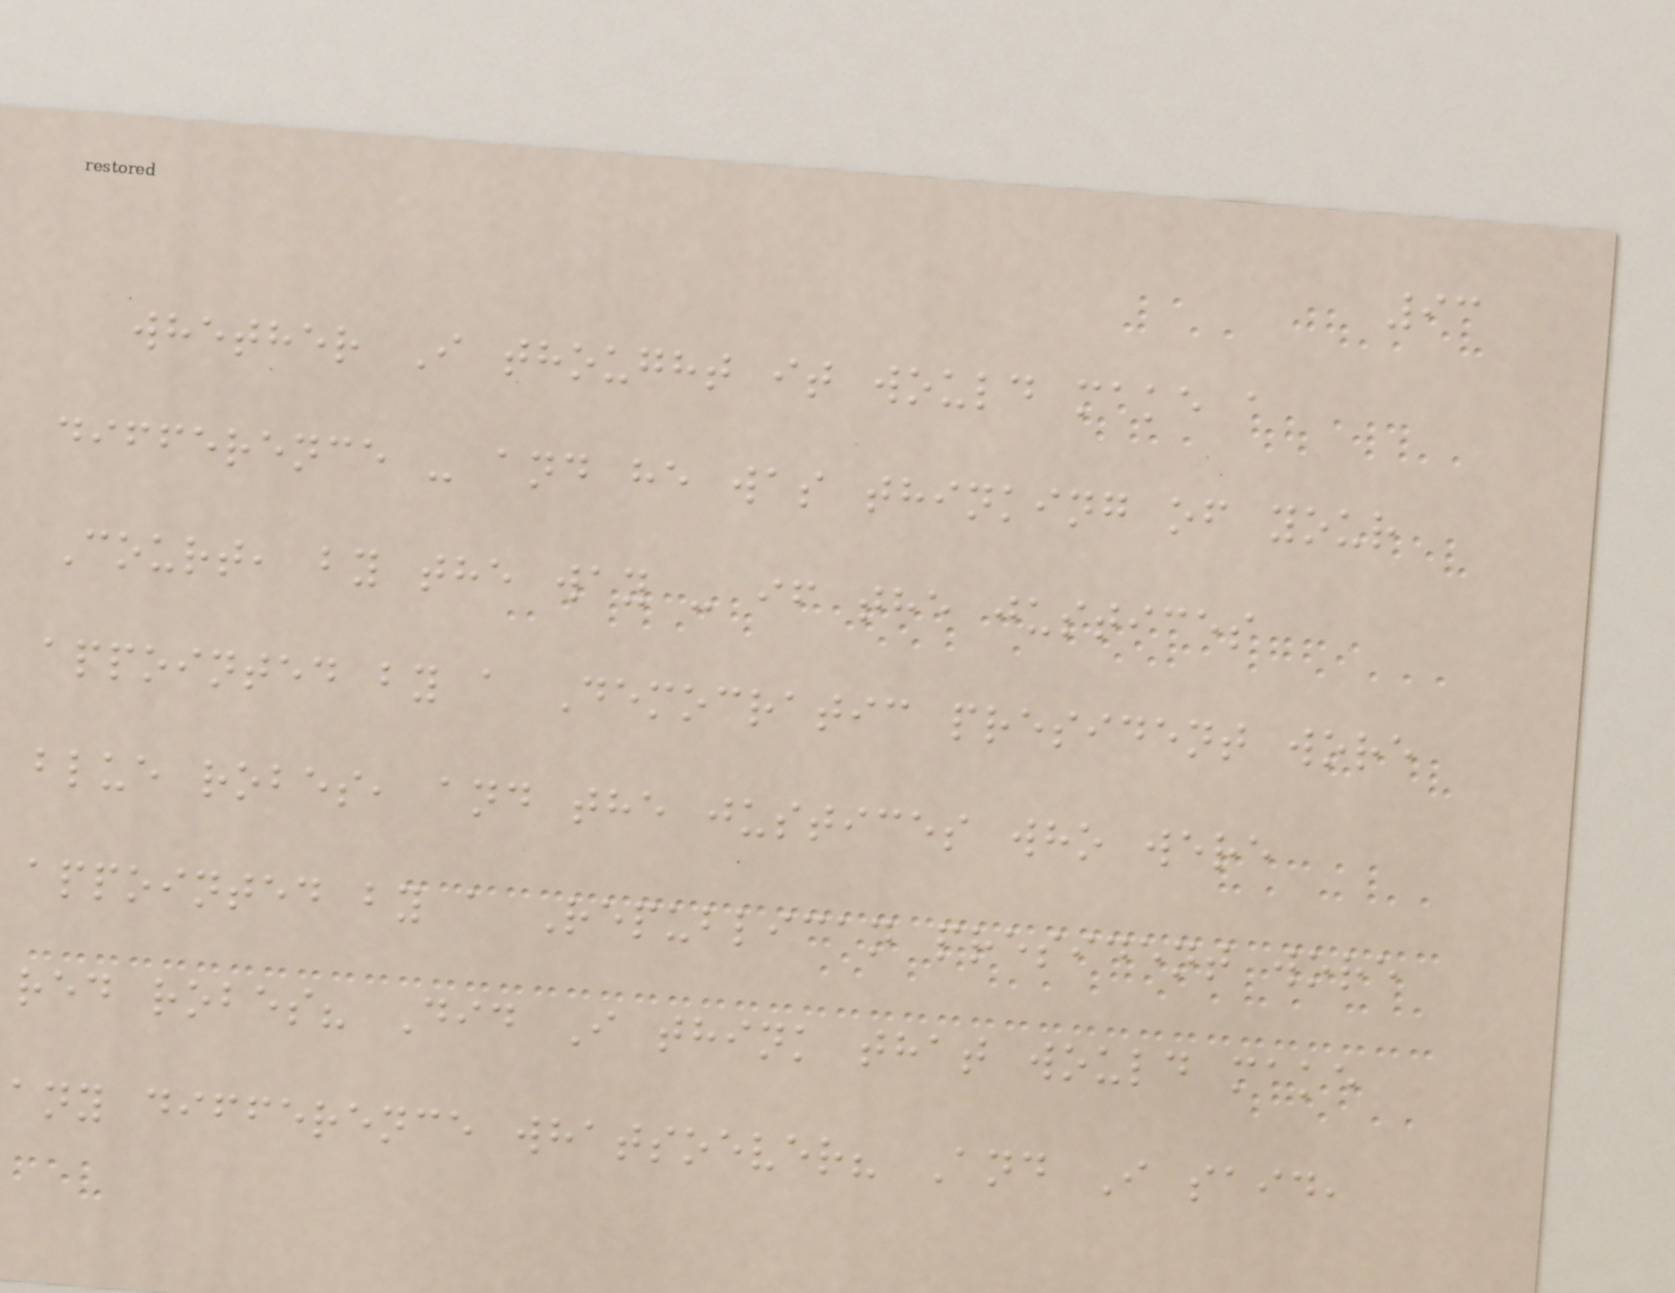93
whether I thought it would make a
difference - and he was thinking of your
Court, by the way - if the justices
appointed by a Democratic president wore
blue robes, and the justices who were
appointed by a Republican president wore
red robes? Did I think that would make
any difference whatsoever? And I said,
